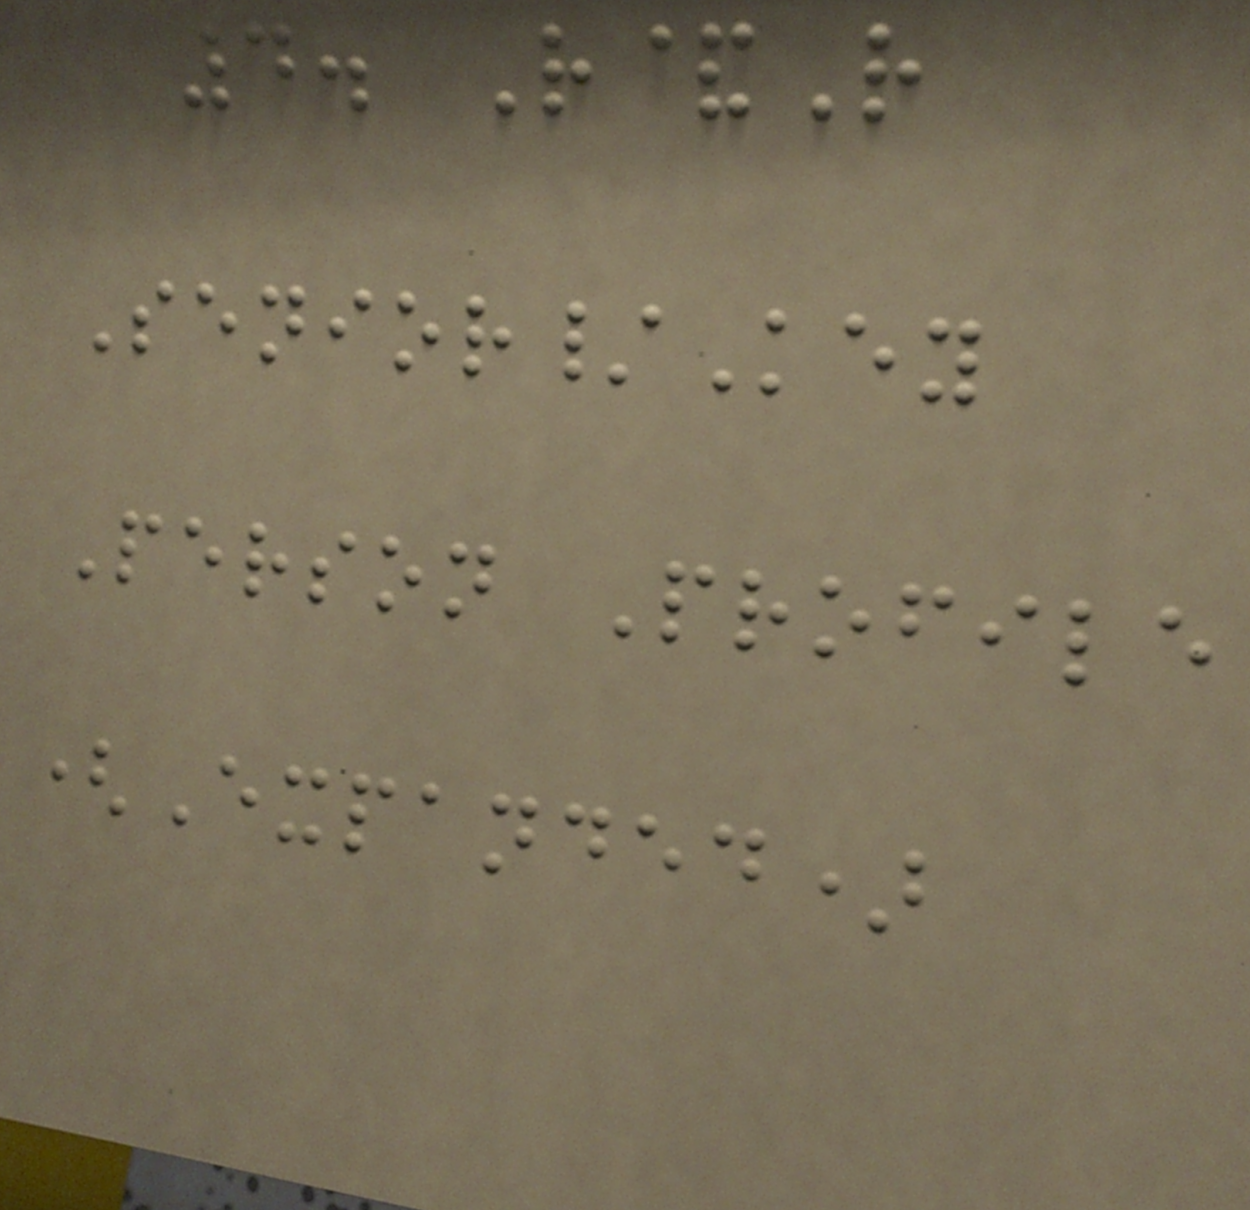4. R&R
Senior/Key
Person Profile
(Expanded)
